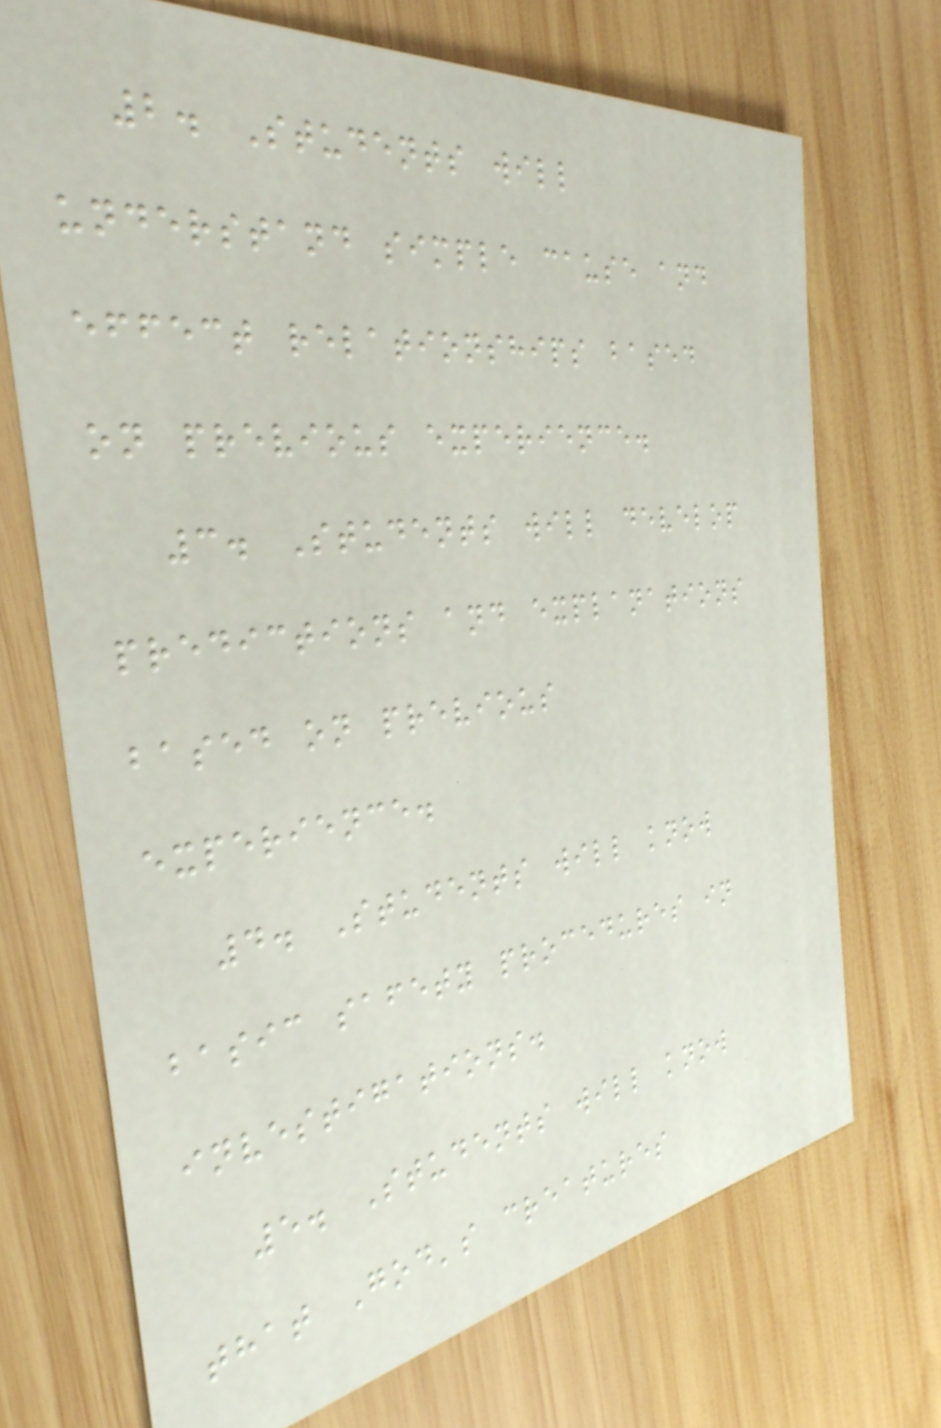2. Students will
understand simple cause and
effect relationships based
on previous experience.
3. Students will develop
predictions and explanations
based on previous
experience.
4. Students will know
basic safety procedures in
investigations.
5. Students will know
that God's creatures
